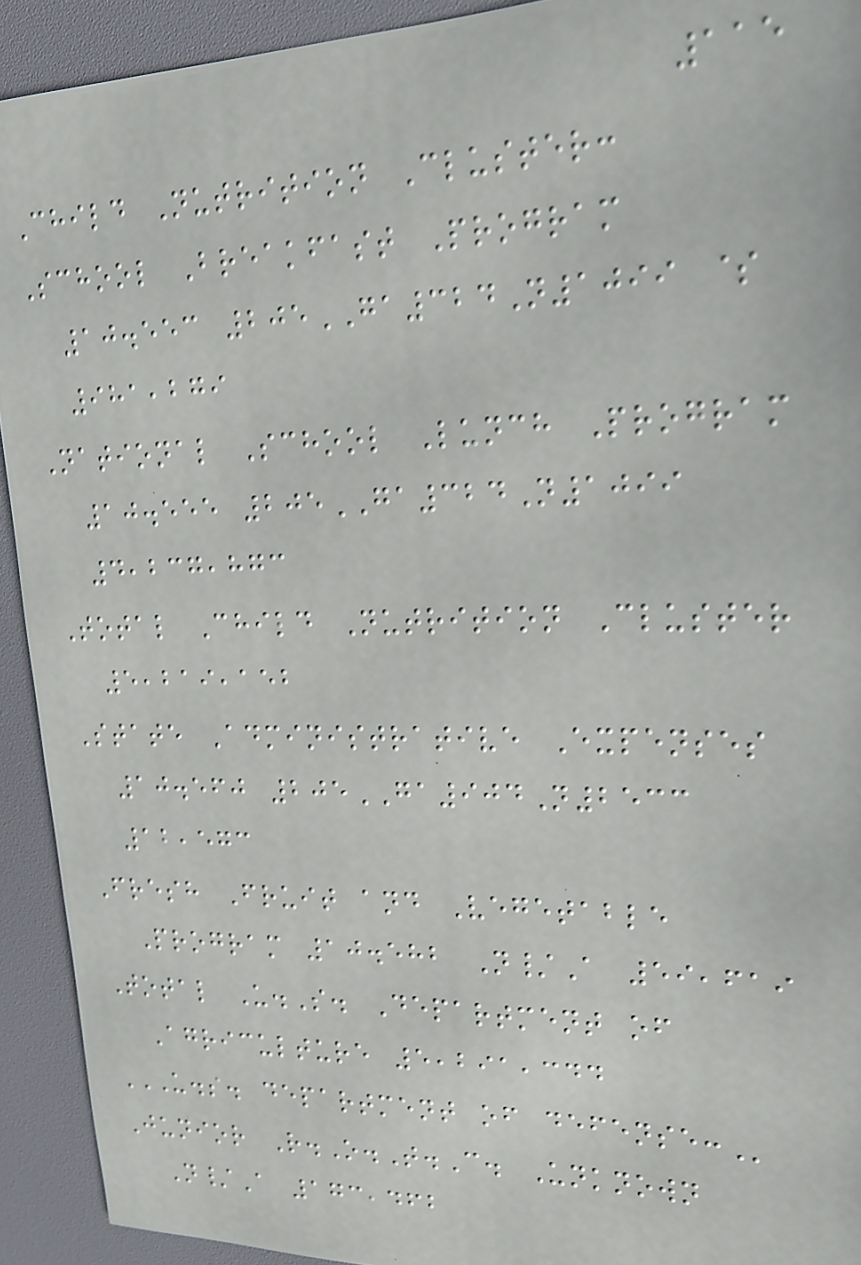115
Child Nutrition Cluster:
School Breakfast Program
10.553 205GA324N1099 $
981,279
National School Lunch Program
10.555 205GA324N1099
4,237,873
Total Child Nutrition Cluster
5,219,152
State Administrative Expenses
10.560 205GA904N2533
12,573
Fresh Fruit and Vegetable
Program 10.582 N/A 59,619
Total U.S. Department of
Agriculture 5,291,344
U.S. DEPARTMENT OF DEFENSE:
Junior R.O.T.C. Unknown
N/A 173,462
